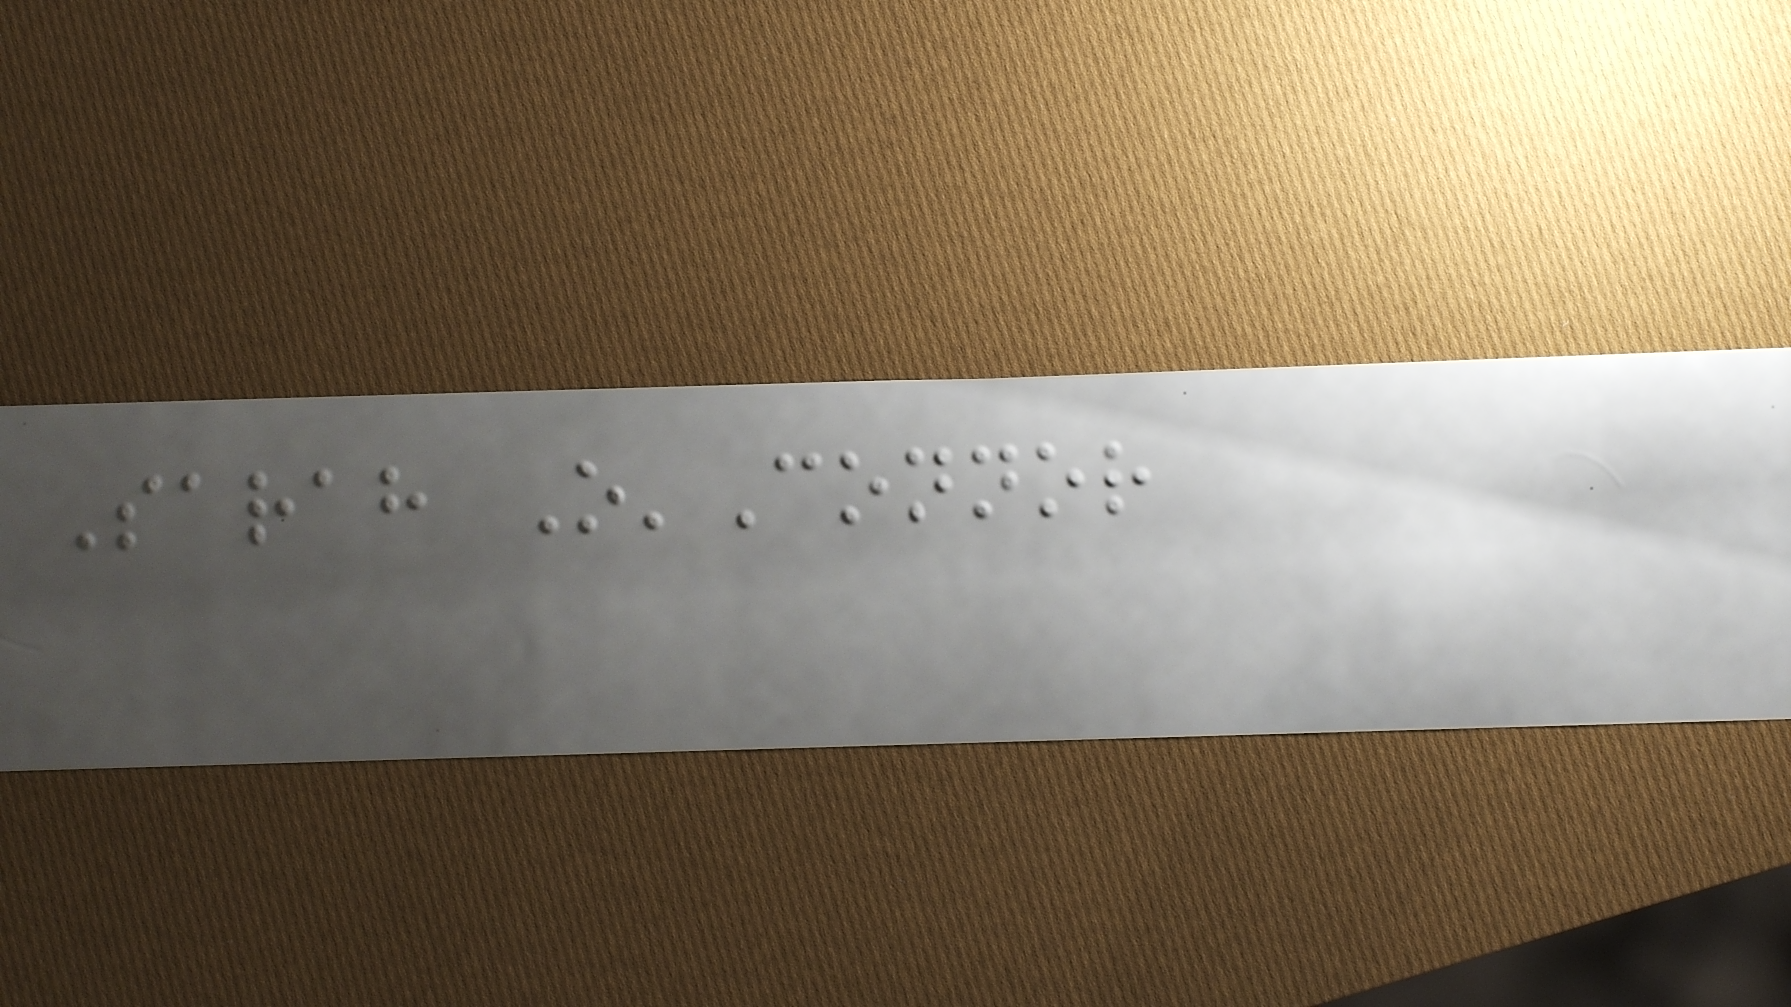Sarah O'Connor
